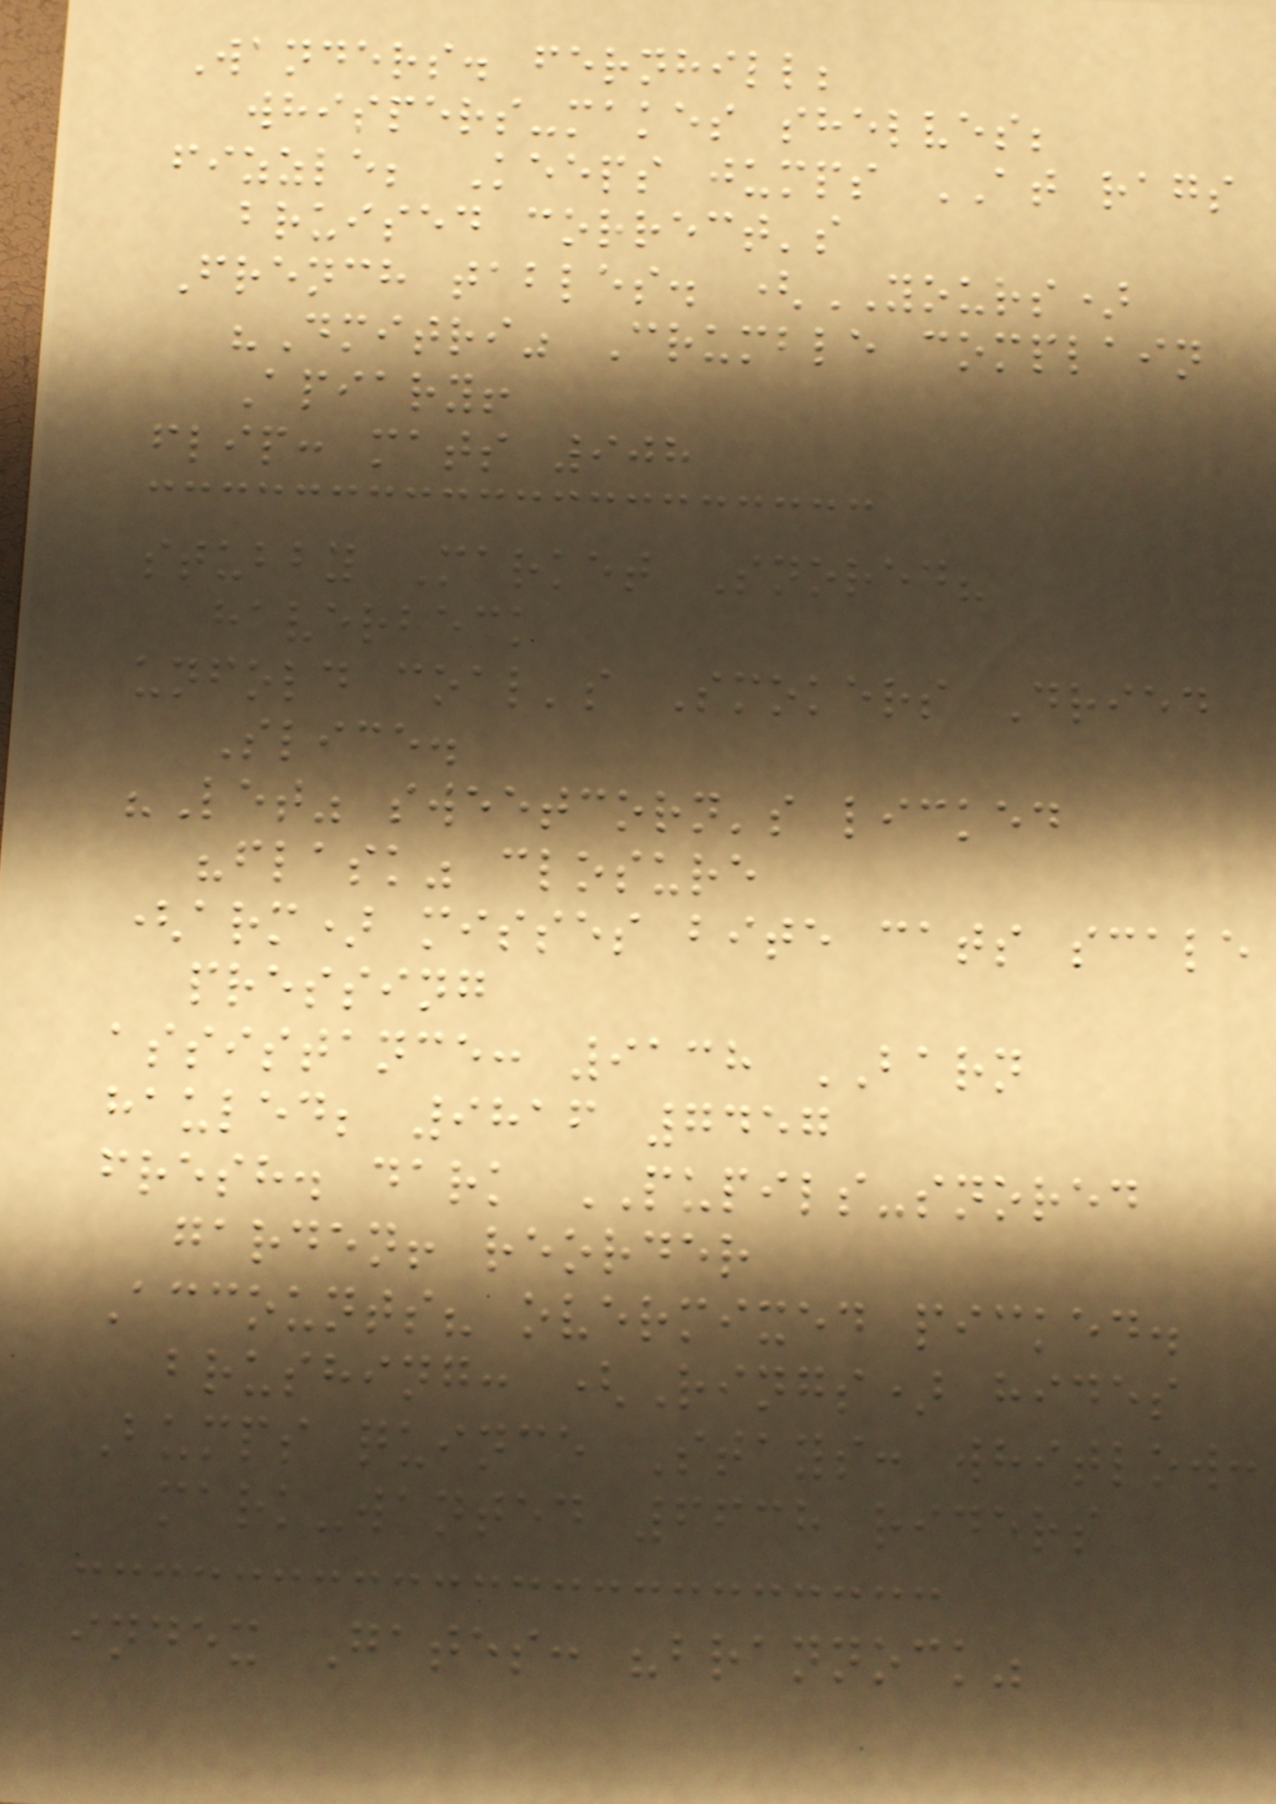Wanders. fernhill;
whispers-makes shelves;
fizzle; Keeps jumps AT rags
bruised correct's
French tables. (YOURS)
"Dmitri" Crumble complain
Apiary!
flip: mats 908
stubby Market Snored?
haverbeck
unfold coal's Smokers Dried
Slice.
"Let" sweetcorn's licked
"flask" closure
(arm) misses bite cats scale
pressing
assistance: 9138 BARN
hauled; 9816 7457
fresh. dark PUPILS-snored
garden! reorder
Accounts? overmixed picked.
brushing: (Rings) hides
Bumps quince Stays: whitlow:
mark-wanted 6638 riders
index Gates: "brannock"
